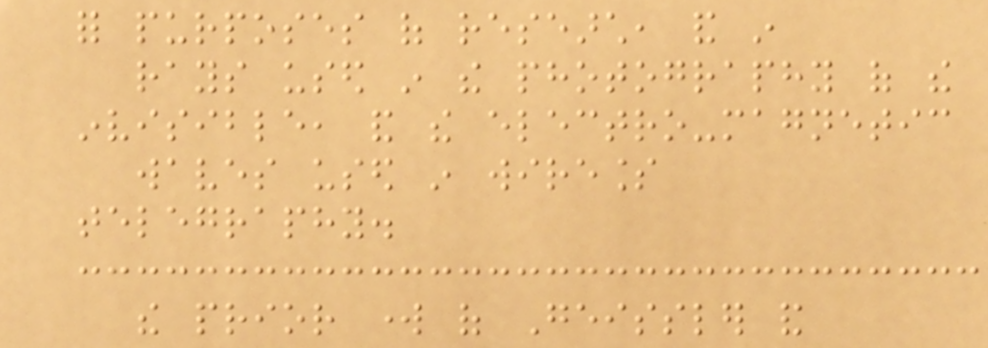for purposes of research, and in
rays used in the photography of the
invisible, and the electro-magnetic
waves used in wireless
telegraphy.
the prior work of Geissler and
